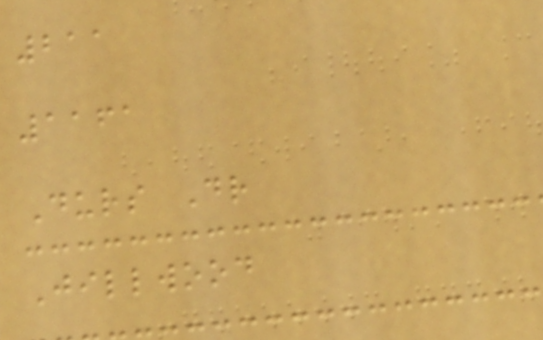211
1161
Durs Dr
Jillwood
